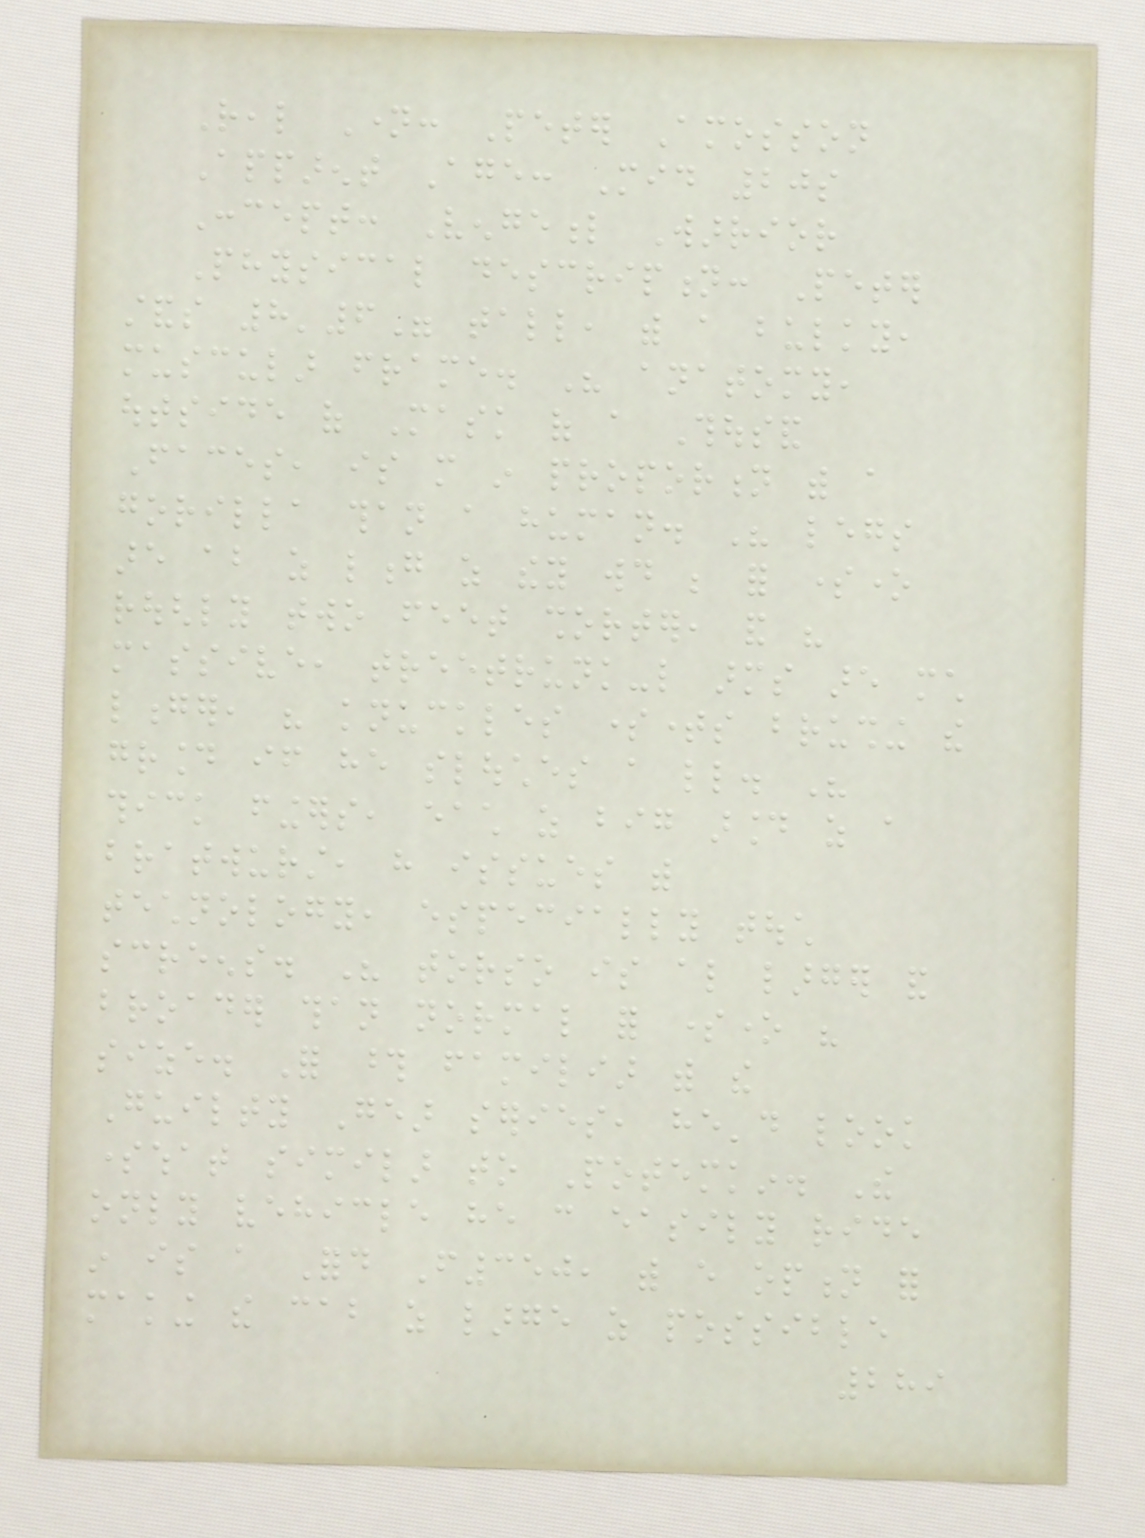Real Name: Peter Amosson
Apparent Age: Mid 20s
Concept: Vengeful Warrior
Physical description: Peter
stands 8'6" tall, with a bulky,
muscular frame. His anatomy,
outside of Mask of a Thousand
Faces, is more in proportion with a
gorilla than a human. His legs
are about as long as they would be for someone
roughly two feet shorter, and his
massive, treetrunk-like arms are much
longer, his knuckles sometimes brushing the
ground if he slouches a little. His
thick fingers, each as big around as a
bratwurst, have issues with
technology, especially touch
screens. His torso is also larger and
broader than normal for someone his
size. For those familiar with the
Guilty Gear series, he'd look
somewhat similar to Potemkin. The
only vehicle he can easily ride
in is a Ford F350, with every option for
making the cab as large as possible
289
